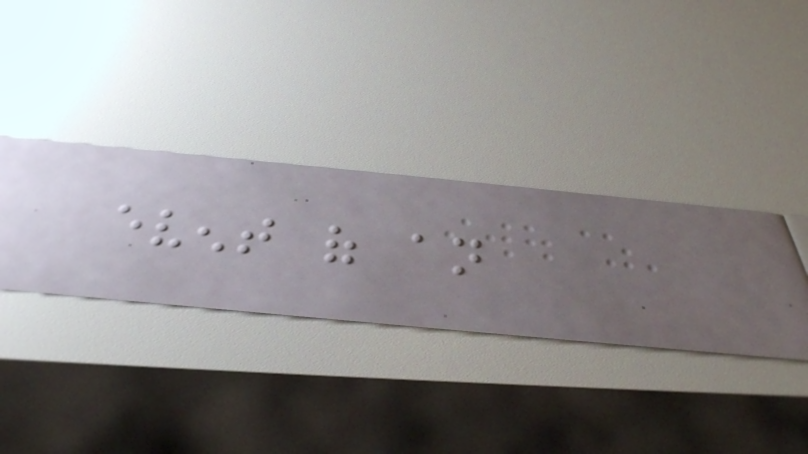event of an
